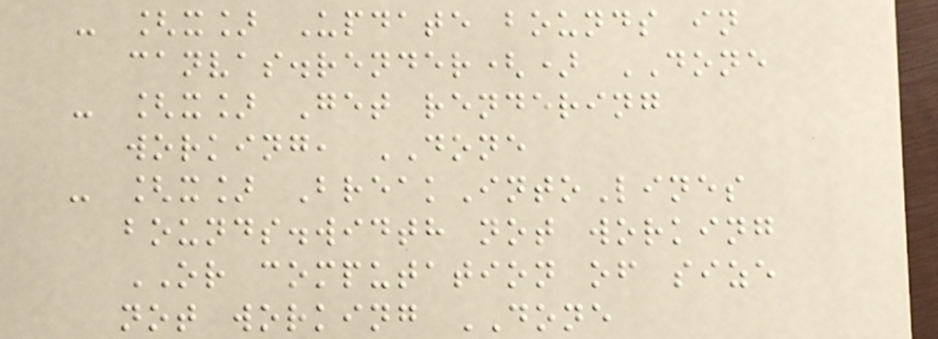- [x] Update bounds in
canvas.render() DONE
- [x] Get rendering
working, DONE
- [x] BreakIntoLines
bounds.width not working
OR computation of size
not working DONE
